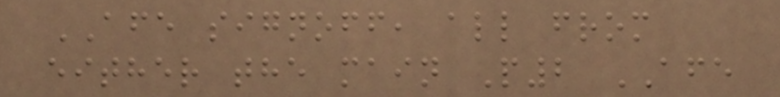AFE signoff, all from
either the main P2 AFE
